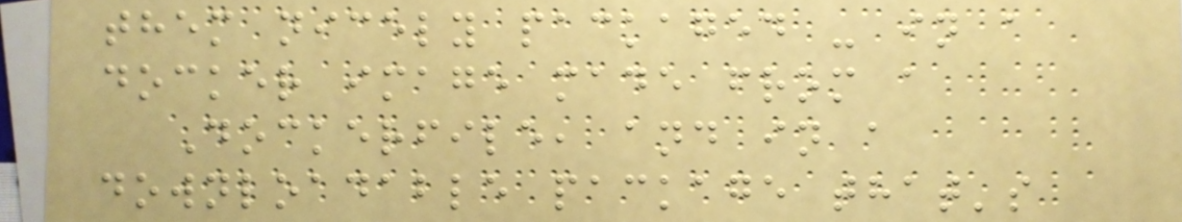them nicely packaged - in a
docker image made from a
Dockerfile, and in a
downloadable package that's
